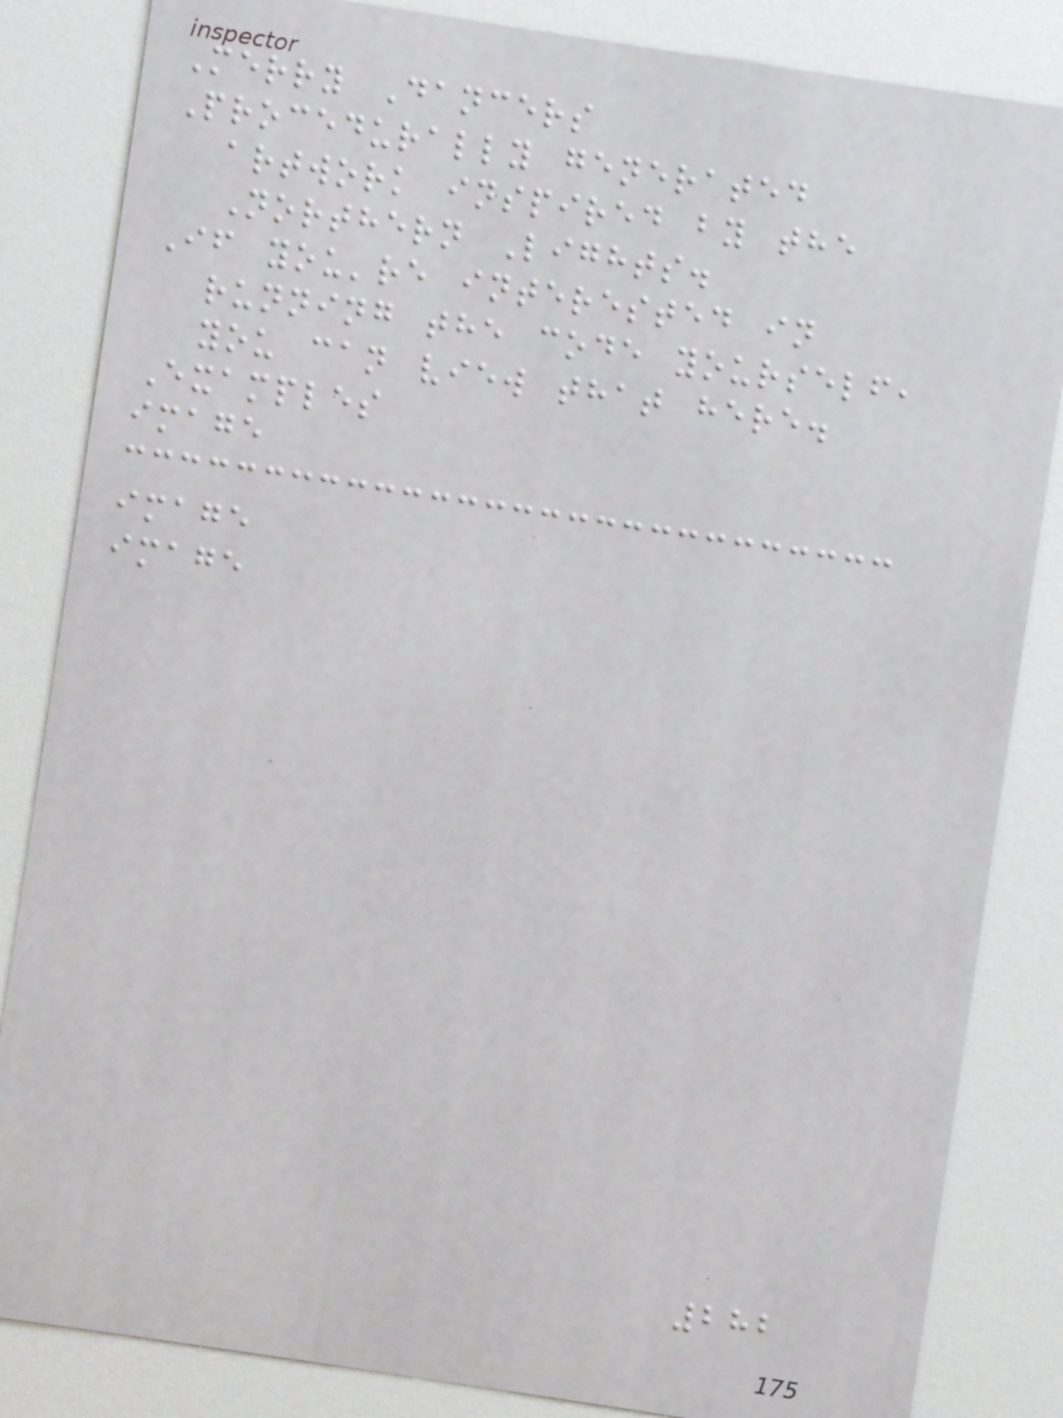Merry Dancers
Procedurally generated
artwork inspired by the
Northern Lights.
If you're interested in
running the code yourself,
you can view that here.
Examples
image
image
image
282
